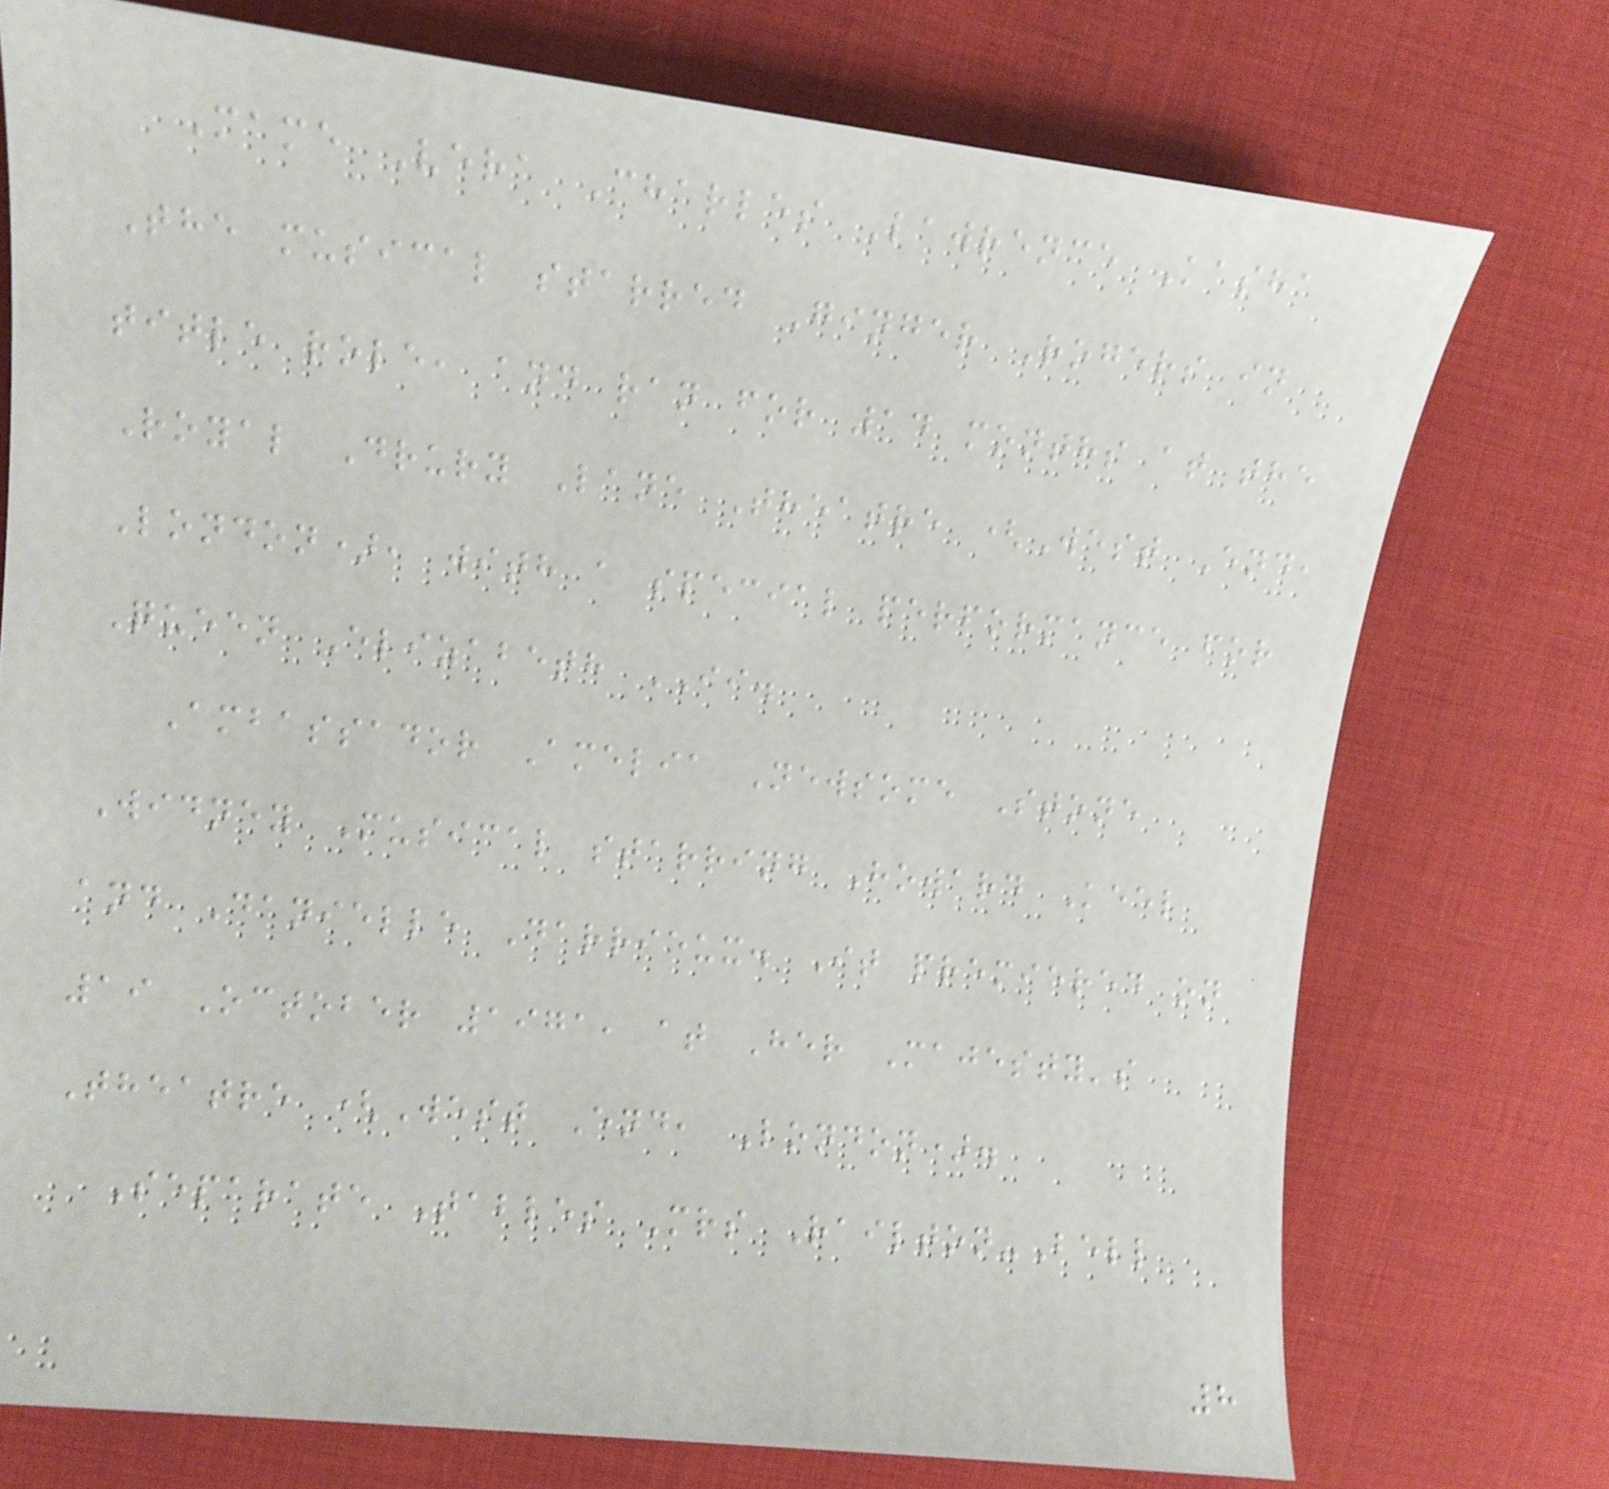Mame Vera Charles Lawrence Kasha
The musical starred Ginger Rogers in
title role, and ran for 14 months at the
Royal Drury Lane Theatre (West End,
London), with a special performance for
Queen Elizabeth II.
Ambassador Amelia Newsome Stone
Widney Musical starring Howard Keel
and Danielle Darrieux. It premiered on
19 October 1971, at Her Majesty's
Theatre (West End, London).
Separate Tables Mrs Railton-Bell
8
